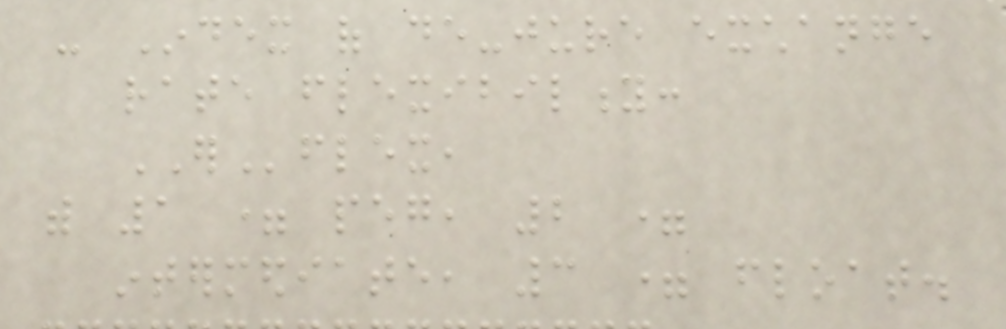- Index of de-jure exchange
rate flexibility:
ERflex,
with 1 = peg, 2 =
intermediate, 3 = float.
